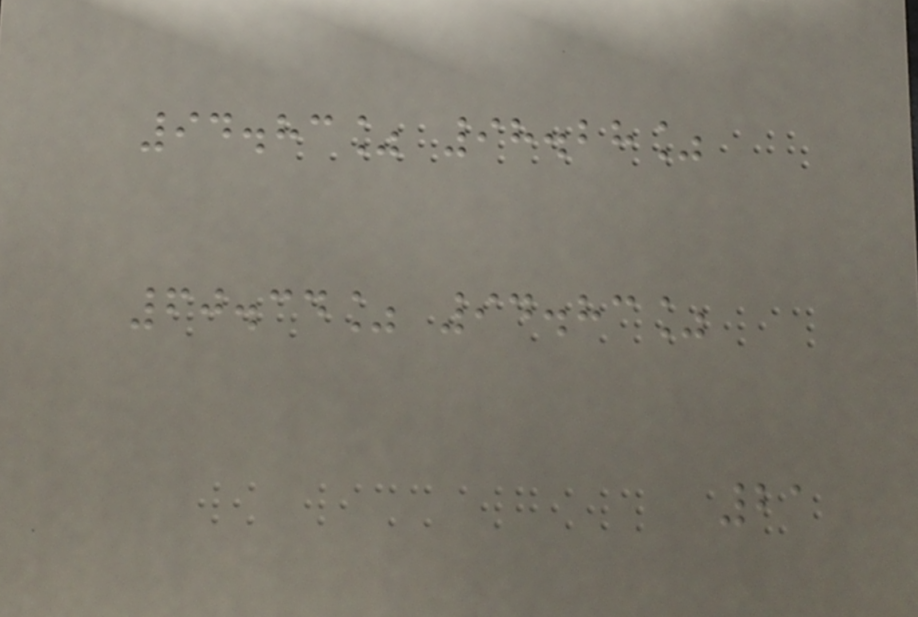94.83% 98.28%
60.34% 94.83%
21
